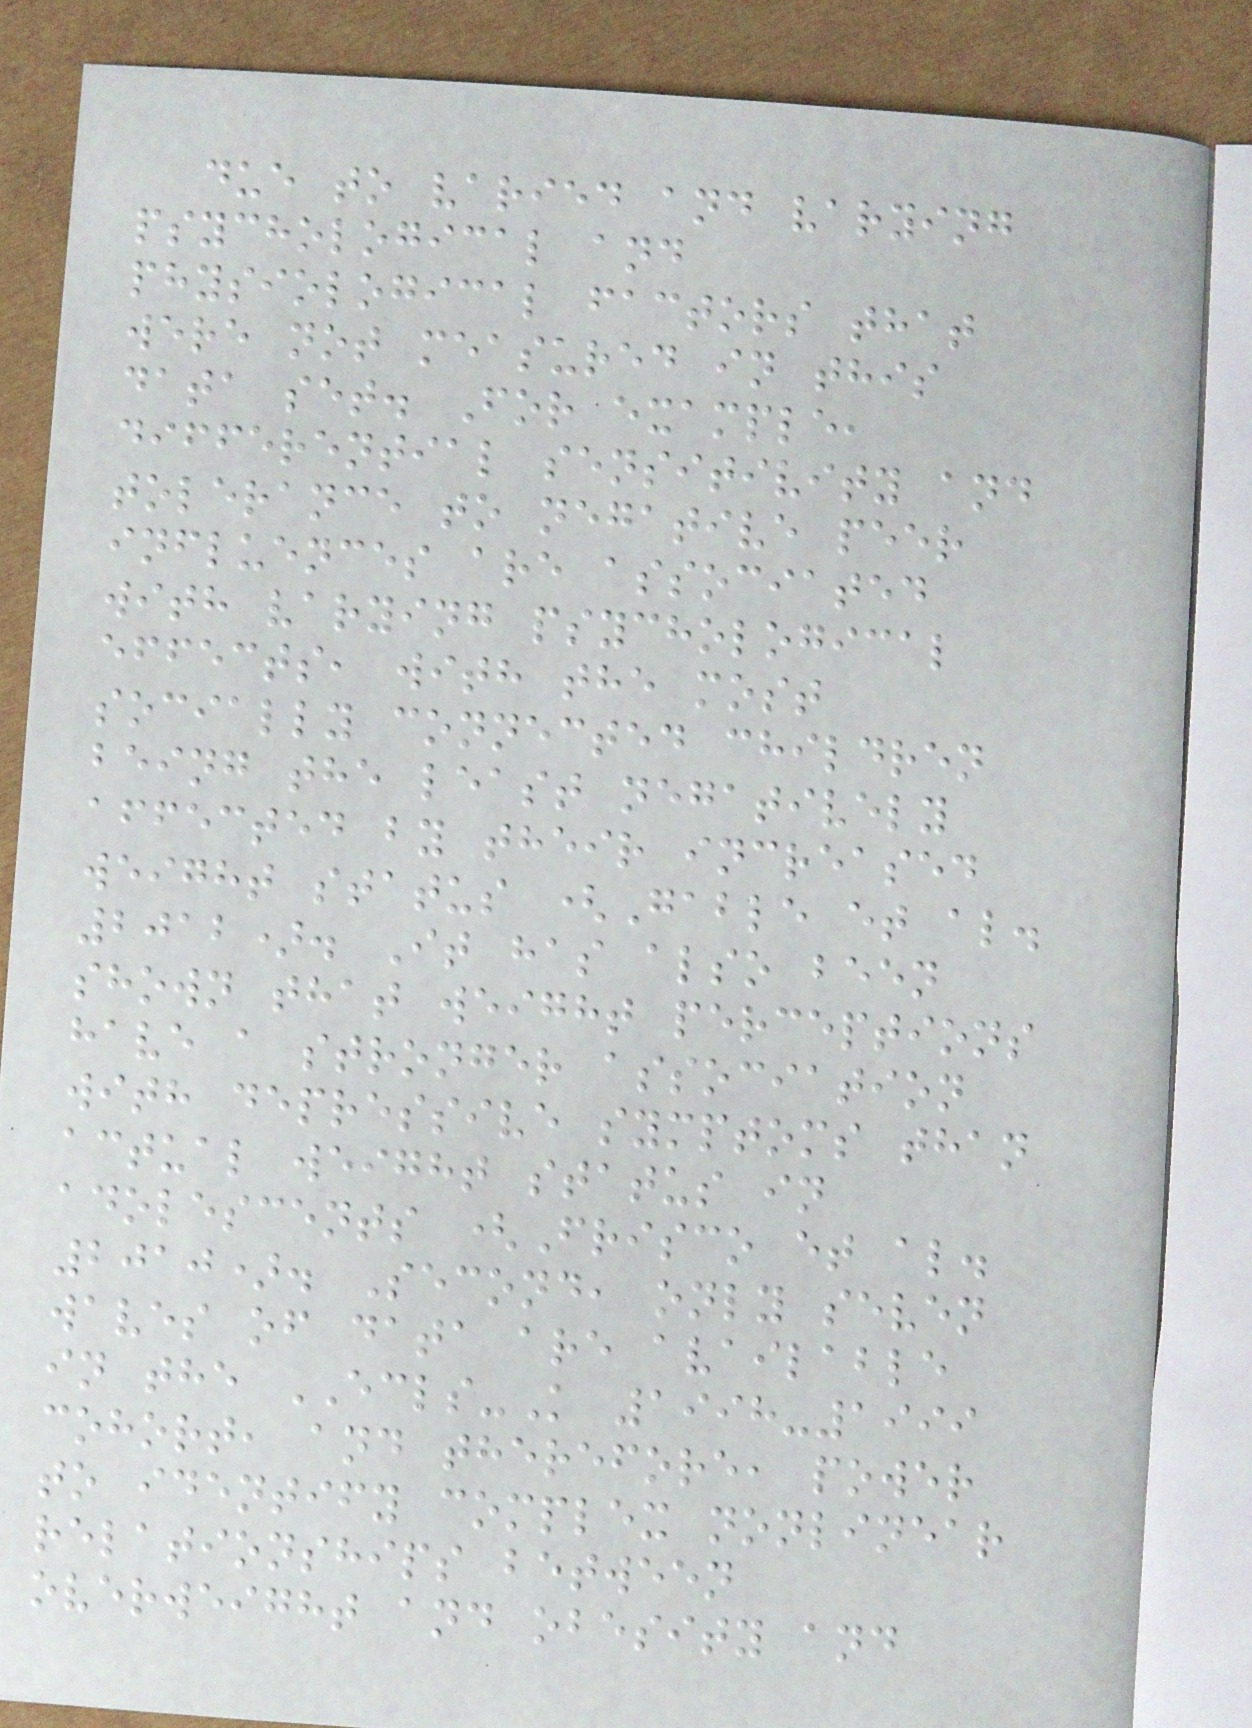due to varied and varying
psychological and
physiological factors that
were not measured in this
data set. For example,
differential sensitivity and
tolerance to negative peer
influences are associated
with varying psychological
effects, with the most
socially connected children
being the least negatively
affected by their increased
weight status (Gable et al.
2012). It has also been
shown that weight perceptions
have a stronger association
with depressive symptoms than
actual weight status in
adolescents (Frisco et al.
2010). Second, only seven
waves of data are available
in the ECLS-K 1998-1999
cohort, and therefore, power
to identify complex nonlinear
relationships between
overweight and obesity and
